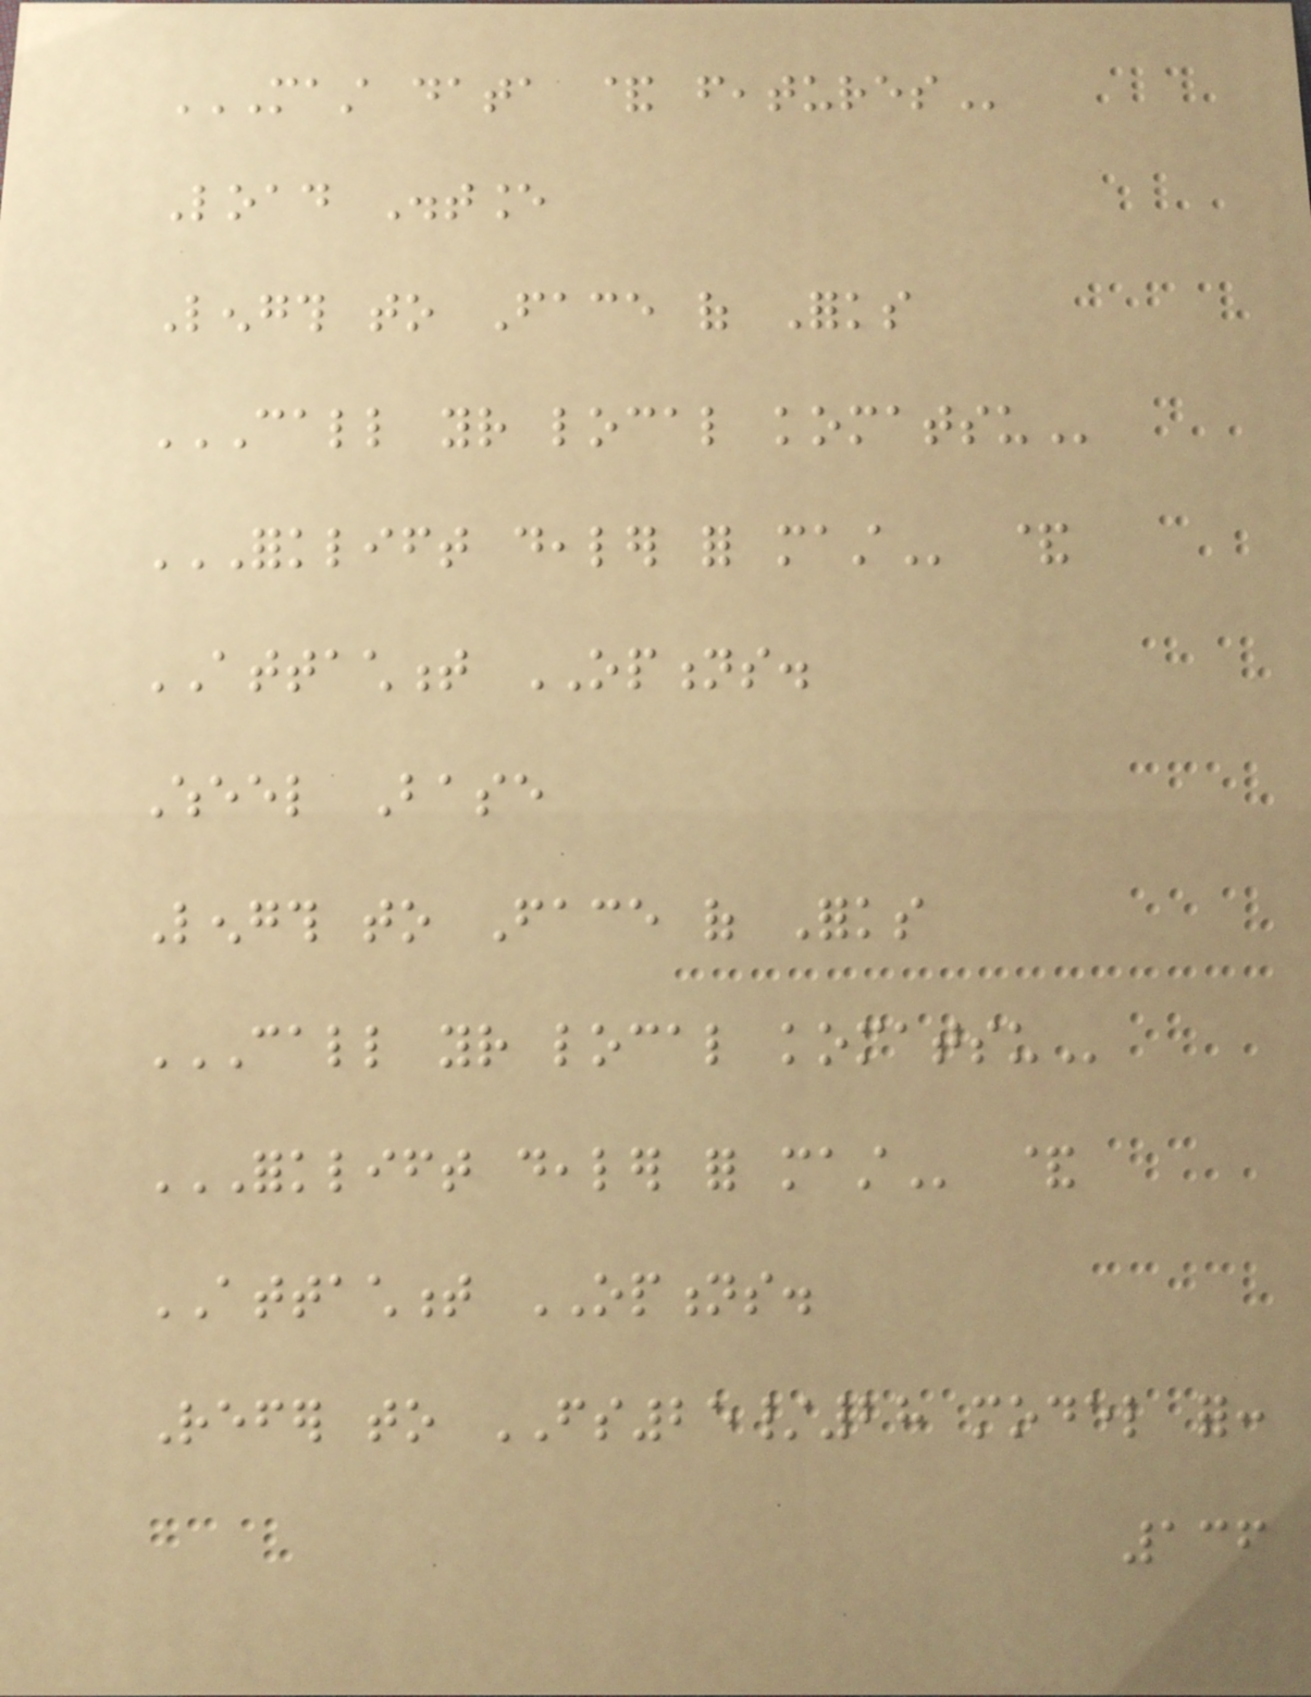MAST DATA & FEATURES
Load Distance
Length to Face of Forks
CALL YOUR LOCAL KOMATSU
FORKLIFT DEALER FOR MAST &
ATTACHMENT OPTIONS.
Wheel Base
Length to Face of Forks
CALL YOUR LOCAL KOMATSU
FORKLIFT DEALER FOR MAST &
ATTACHMENT OPTIONS.
Refer to FS25/28 model for:
136
